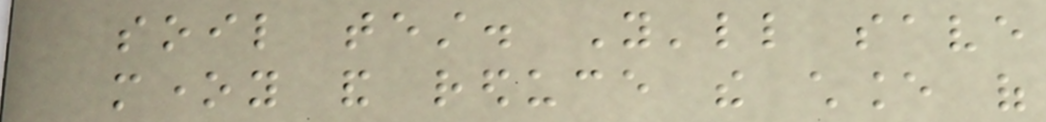soil test. You'll save
money and reduce the chance of
